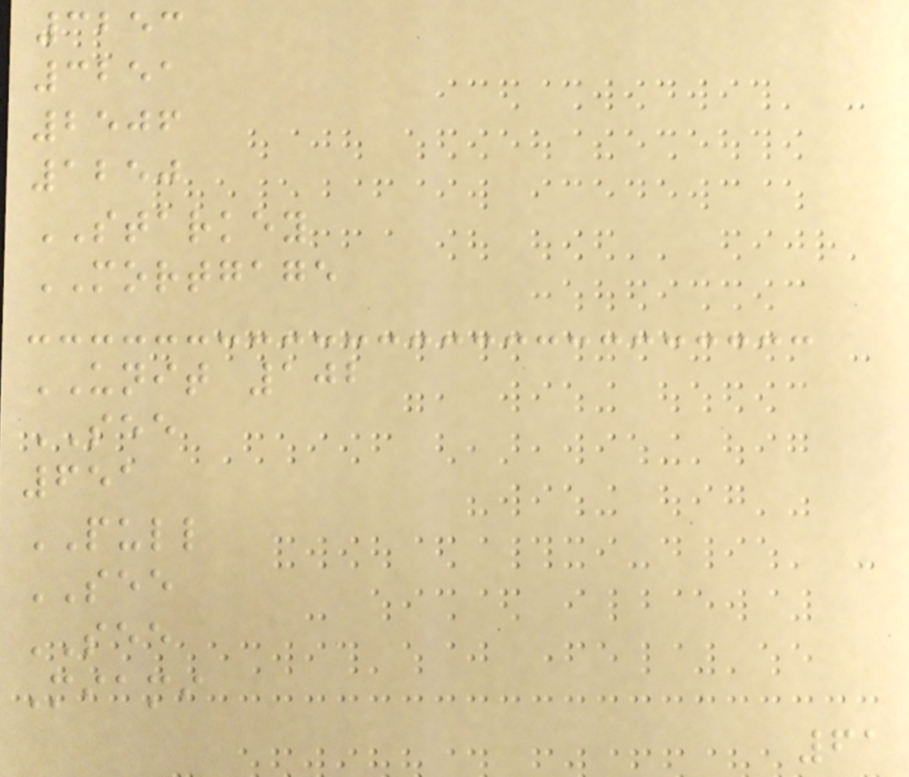3253
3251
2506
1250
STARKEY
MORTGAGE
UNIT 102
SEE
651
PULL
SEE
SEE
Miami
61
